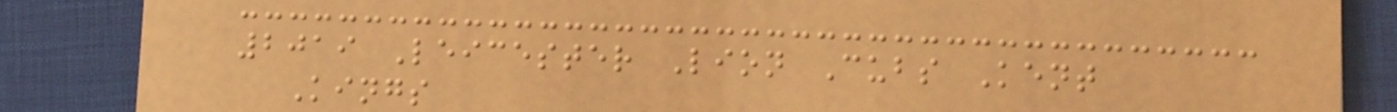2019 Leicester Lion Cubs Kent
Kings
